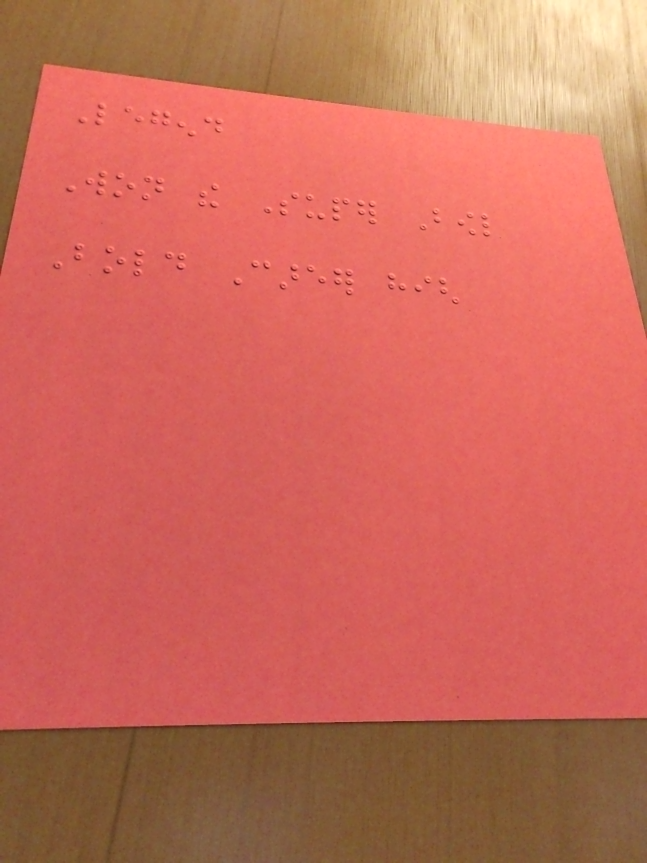Legend
Won the Super Bowl
Bold Career high
